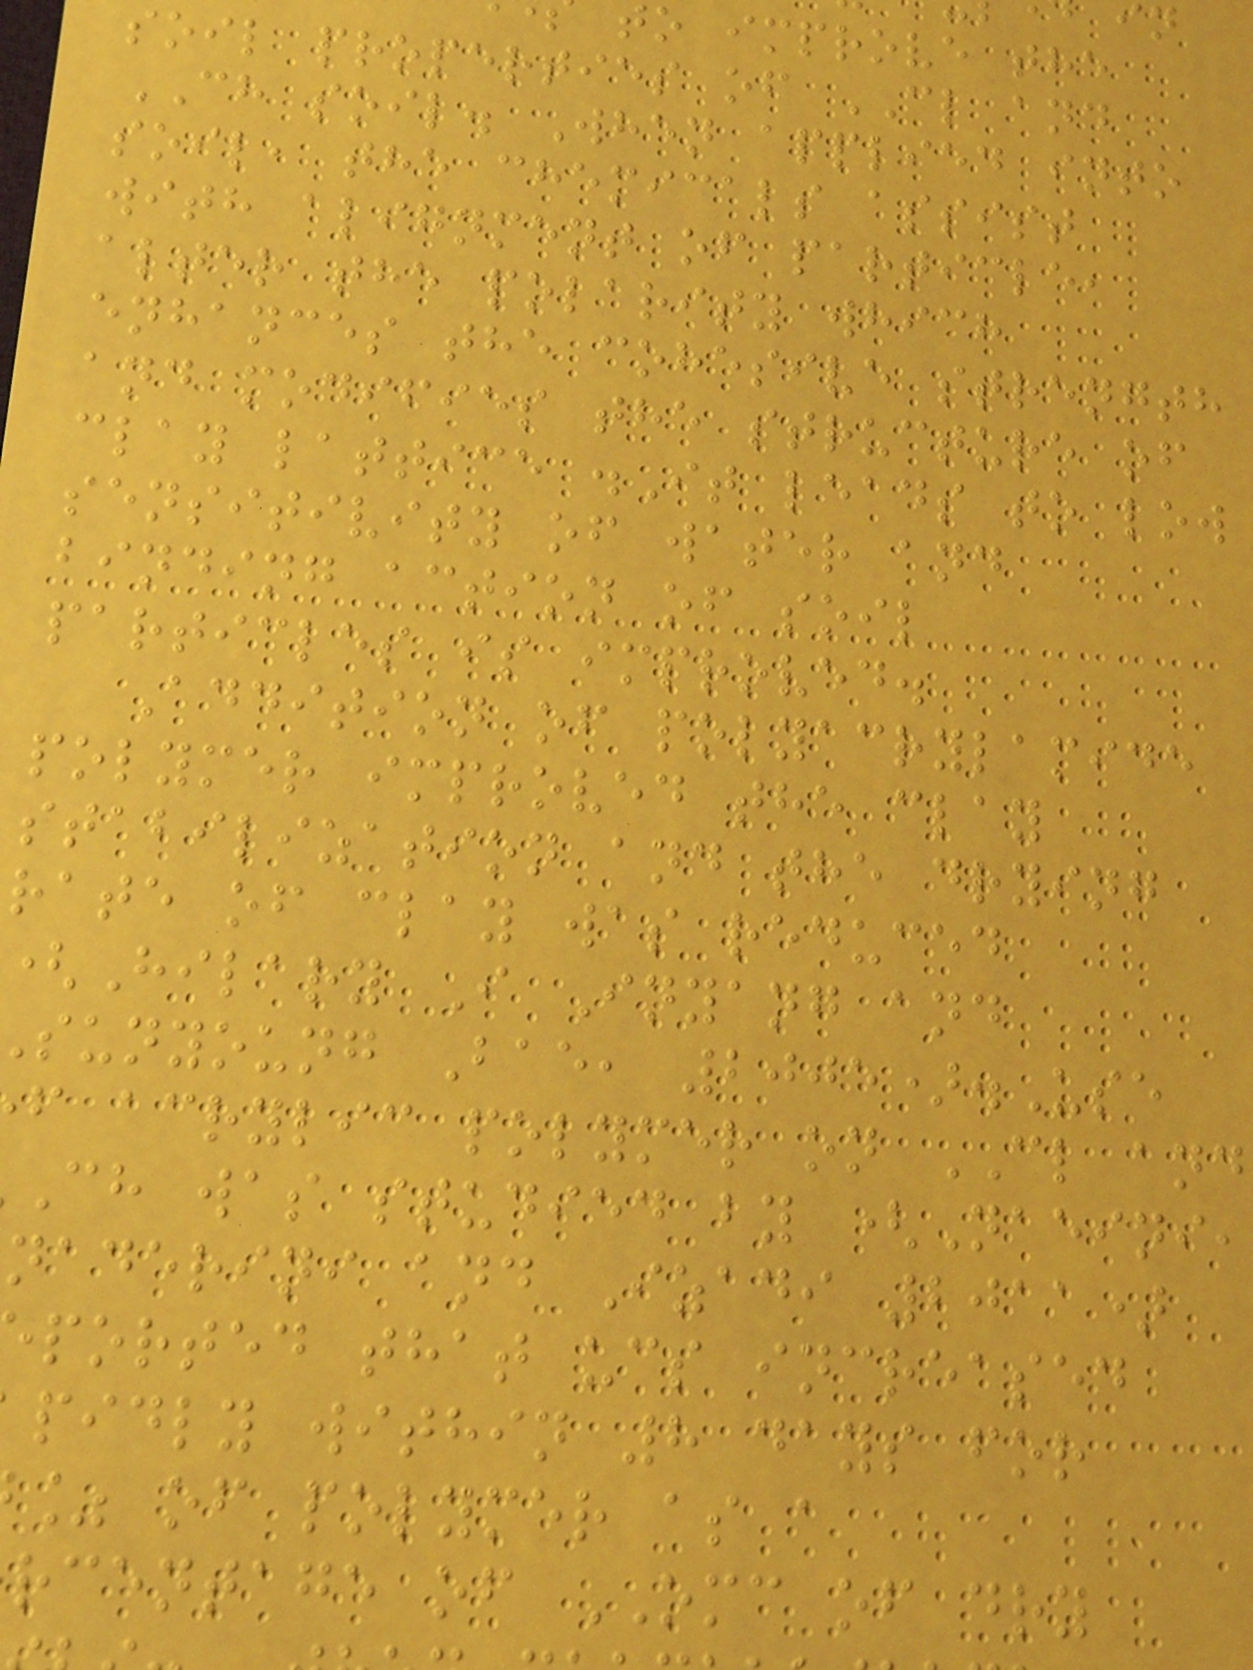to improve the
soil properties of CL and
CH soil. When applied into
soil, the chemicals assist
with alignment of particle,
alter the polarity which
enhances the cohesive strength
and modifies the structure of
clay lattice .It leads to low
sensitivity of water and
binding action of soil
particles is improved.
Addition of polyacrylamide
polymer improved the clay
stabilization and the drying
rate of clay was reduced
Hilary I Inyang and
sunyoung Bae, 2005).Use
f acrylic polymer on CL and
ch was studied by (Naeini,
naderini and Izadi 2011)
ported that ucs increased
pidly within 8 days for
% of polymer as a
rcentage of OMC of dry
